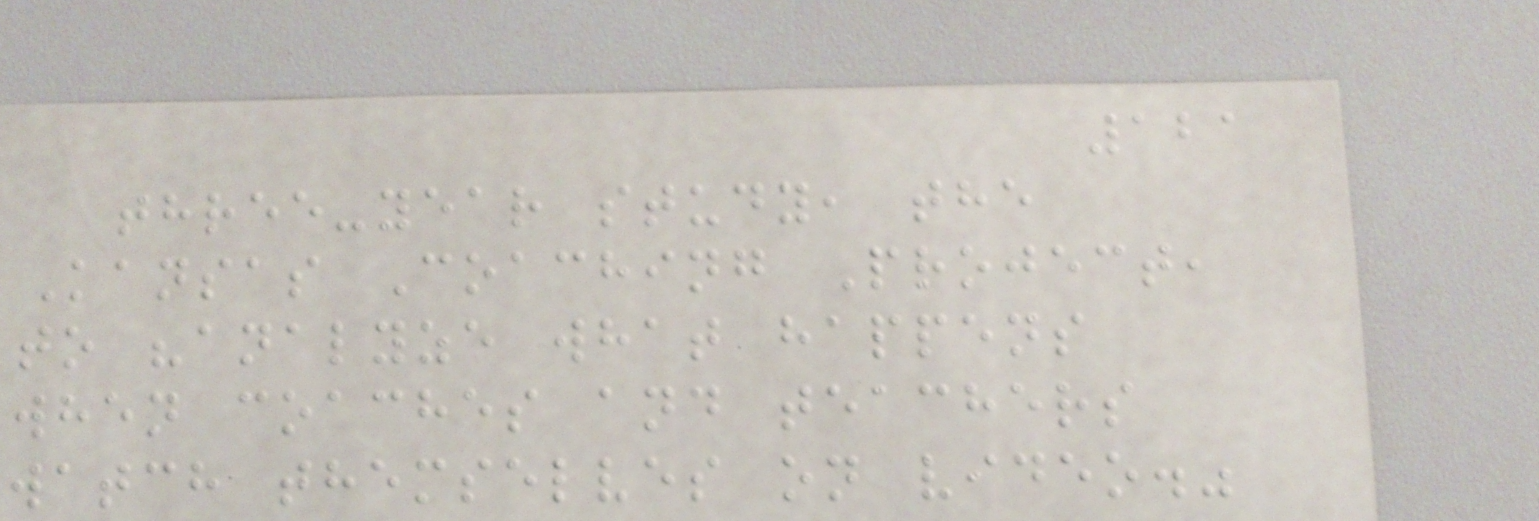121
three-year study, the
Kansas Coaching Project,
to "analyze what happens
when coaches and teachers
watch themselves on video."
